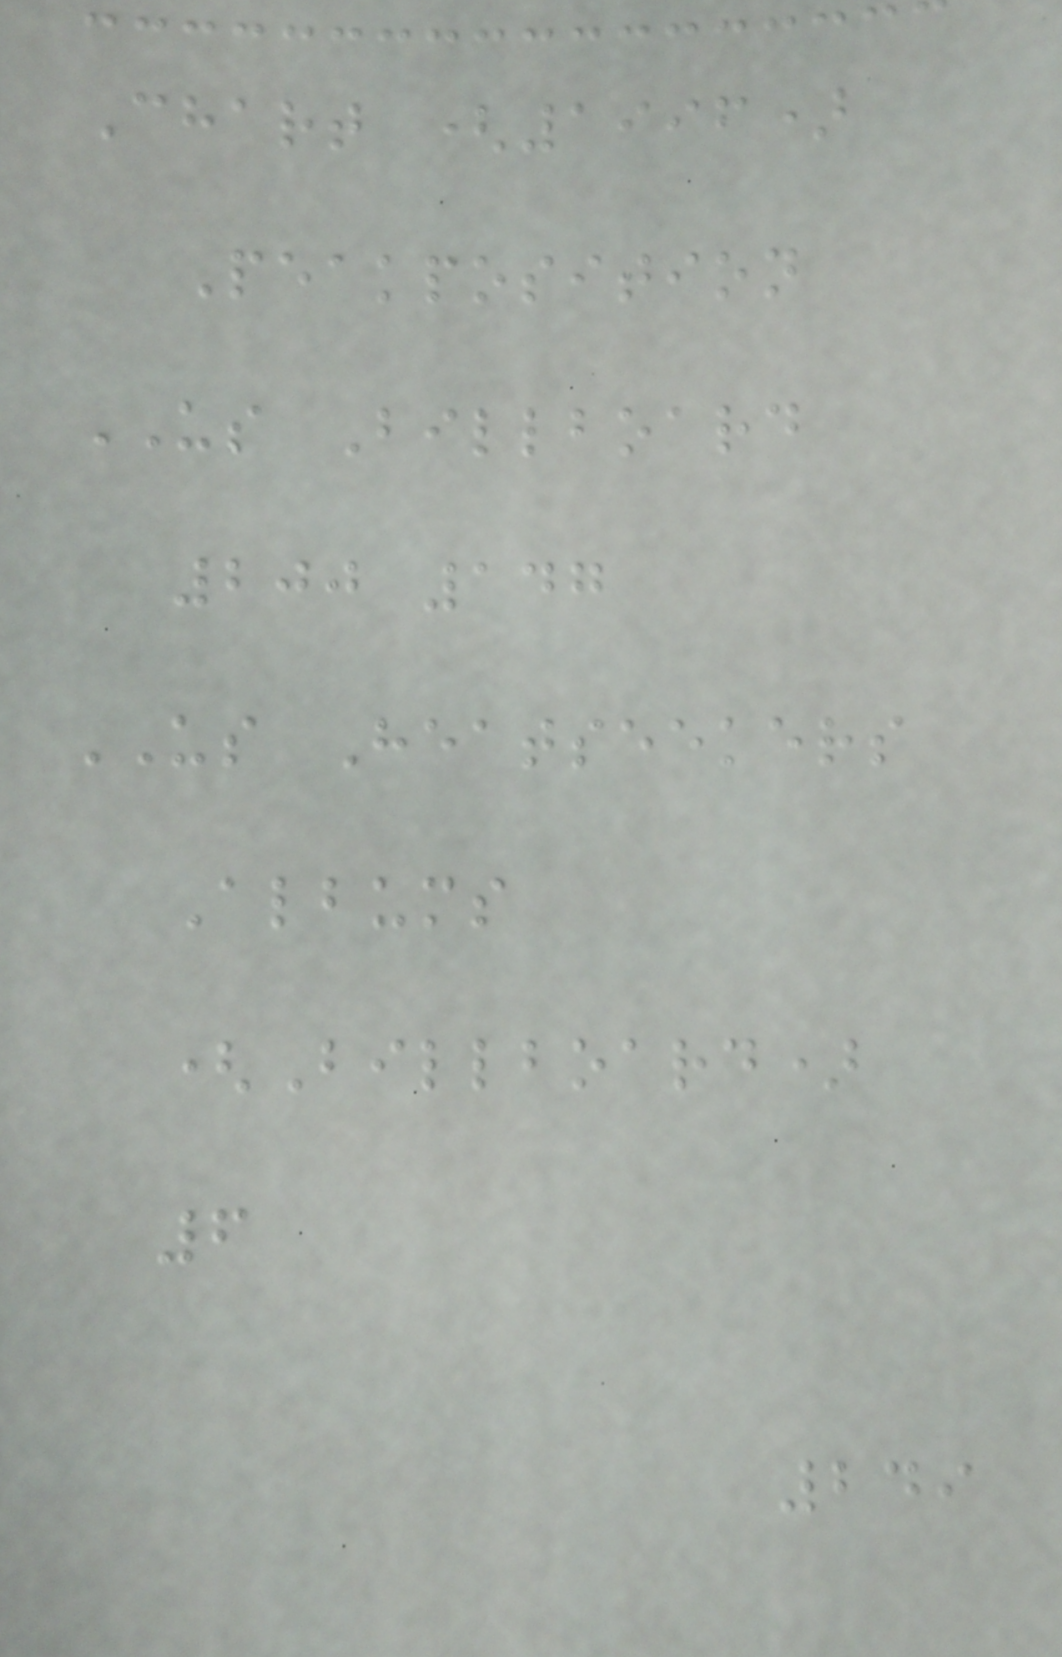Chart (1996)
Peakposition
US Billboard
200 147
US Heatseekers
Albums
(Billboard)
6
249
